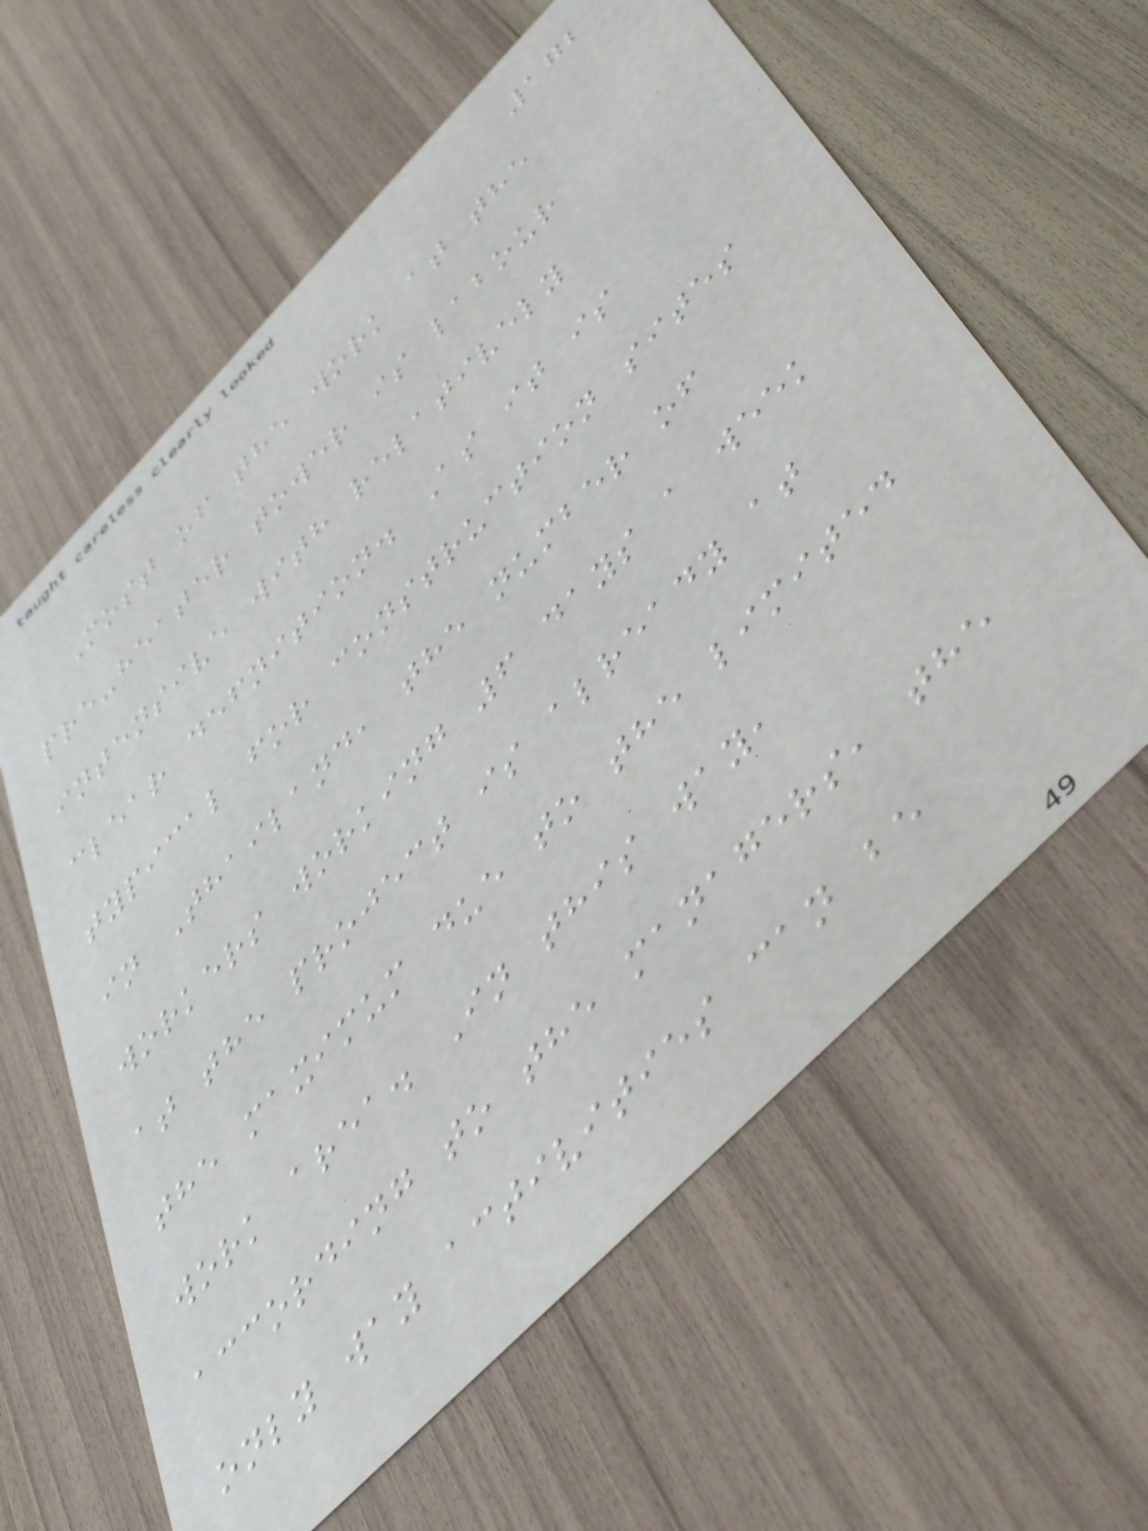172
Most of the work at the
pre-heater tower is labour
intensive with relatively
clear defnition. As it is
typical for construction sites
in Thailand, the number of
workers working 6 days a week
at the project is already at
the maximum due to the limited
work area. In this way,
according to the managers, the
only way activities can be
